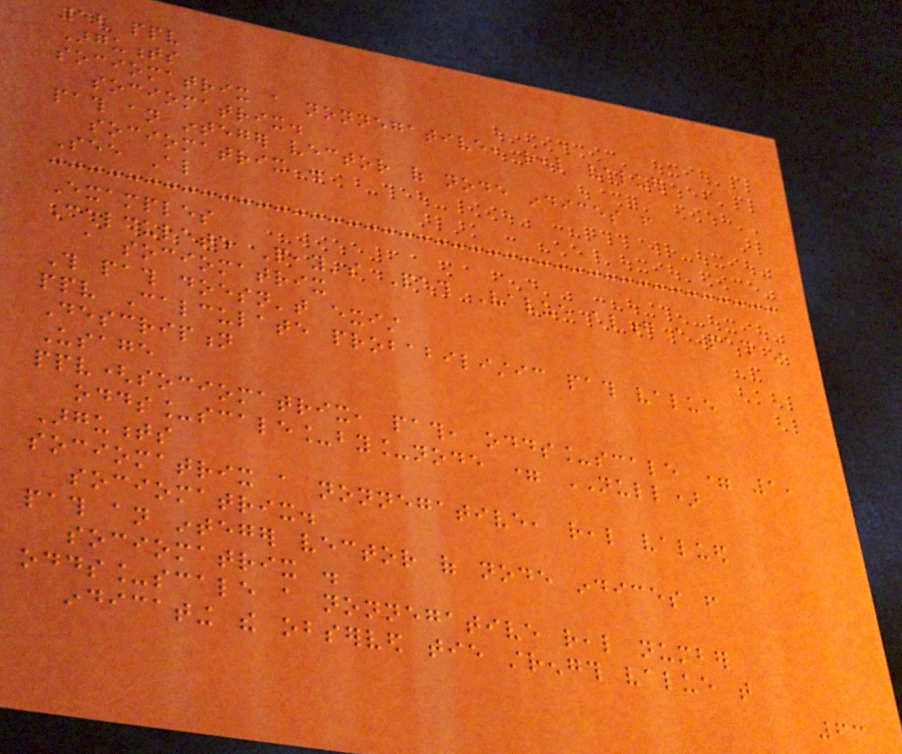12 ppv
Arguments
sociomatrix a nonnegative, real valued
sociomatrix.
path an integer vector of node indices from
sociomatrix .
See Also
Examples
Calculate Peay's Path Value along a path in
a sociomatrix
This path doesn't exist
ppv Calculate probabilistic path value
Description
Usage
ppv(sociomatrix, path, odds_scale = 1,
odds_scale_by_node = NULL)
Arguments
sociomatrix a nonnegative, real valued
sociomatrix.
path an integer vector of node indices from
sociomatrix .
odds_scale a nonnegative real number
indicating the observed tie strength value that
63
